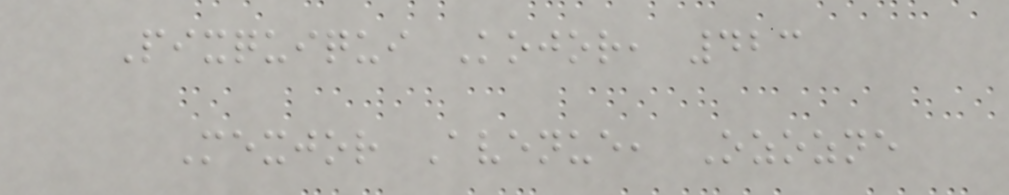Pixquiqui Kojor, 423
Mexjor Avenue, Ozozne
